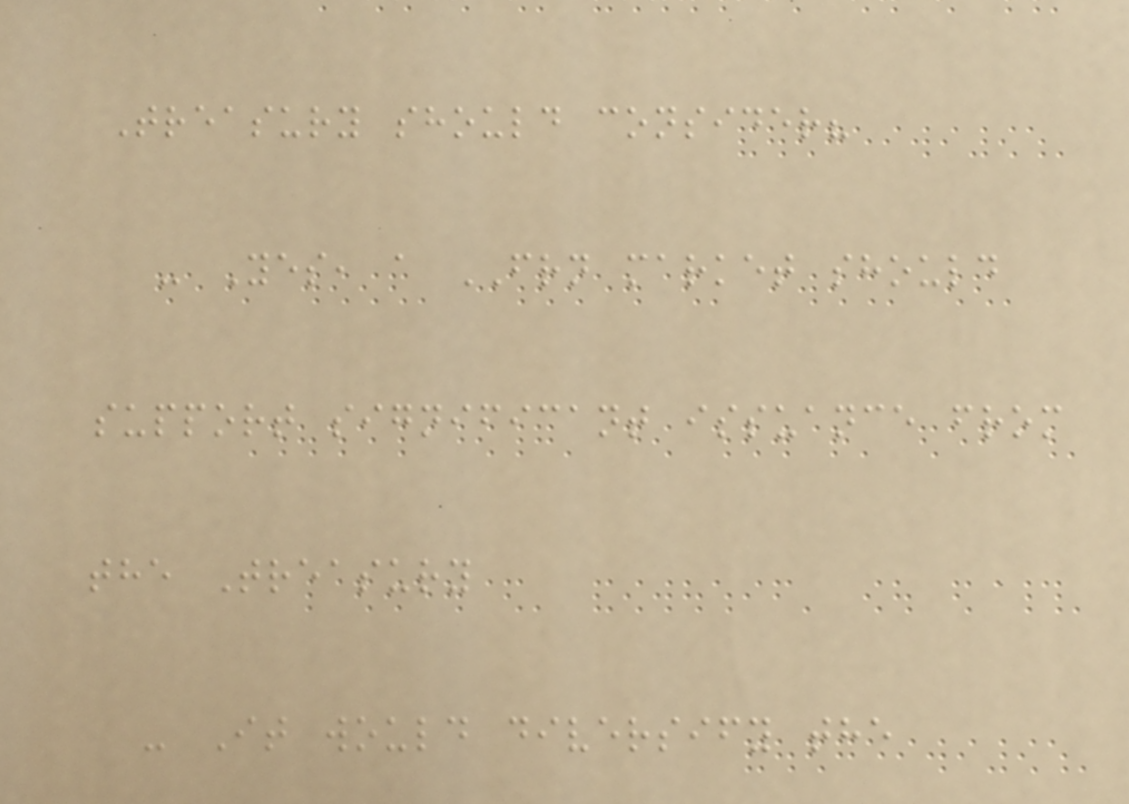Treasury should consider?
- Yes, a FRN market should
support significant issuance from
the Treasury
- It would diversify the
